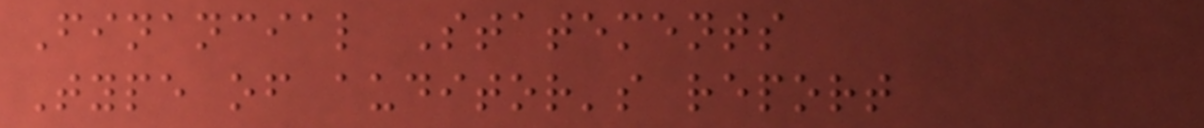Financial Statements
Type of auditor's report
